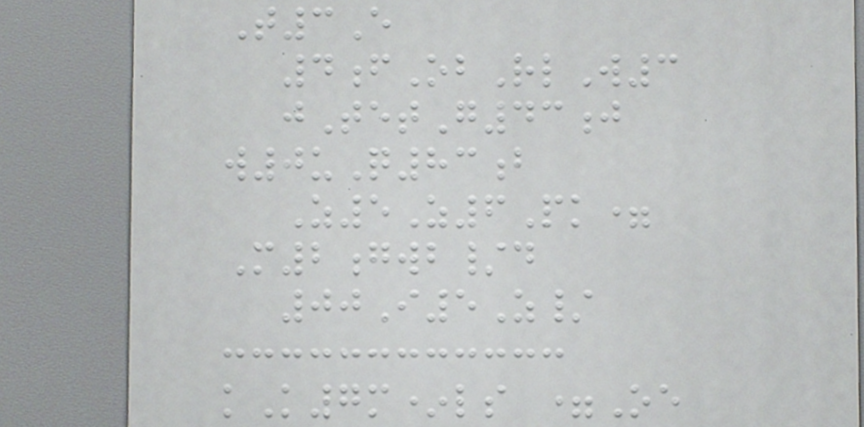T3E
4fObRlW3
jTetG43j
w0uQ83b
Z5Z6Pk=
M2gwb/d
00I5Z/
kK7m*ls =Oe
